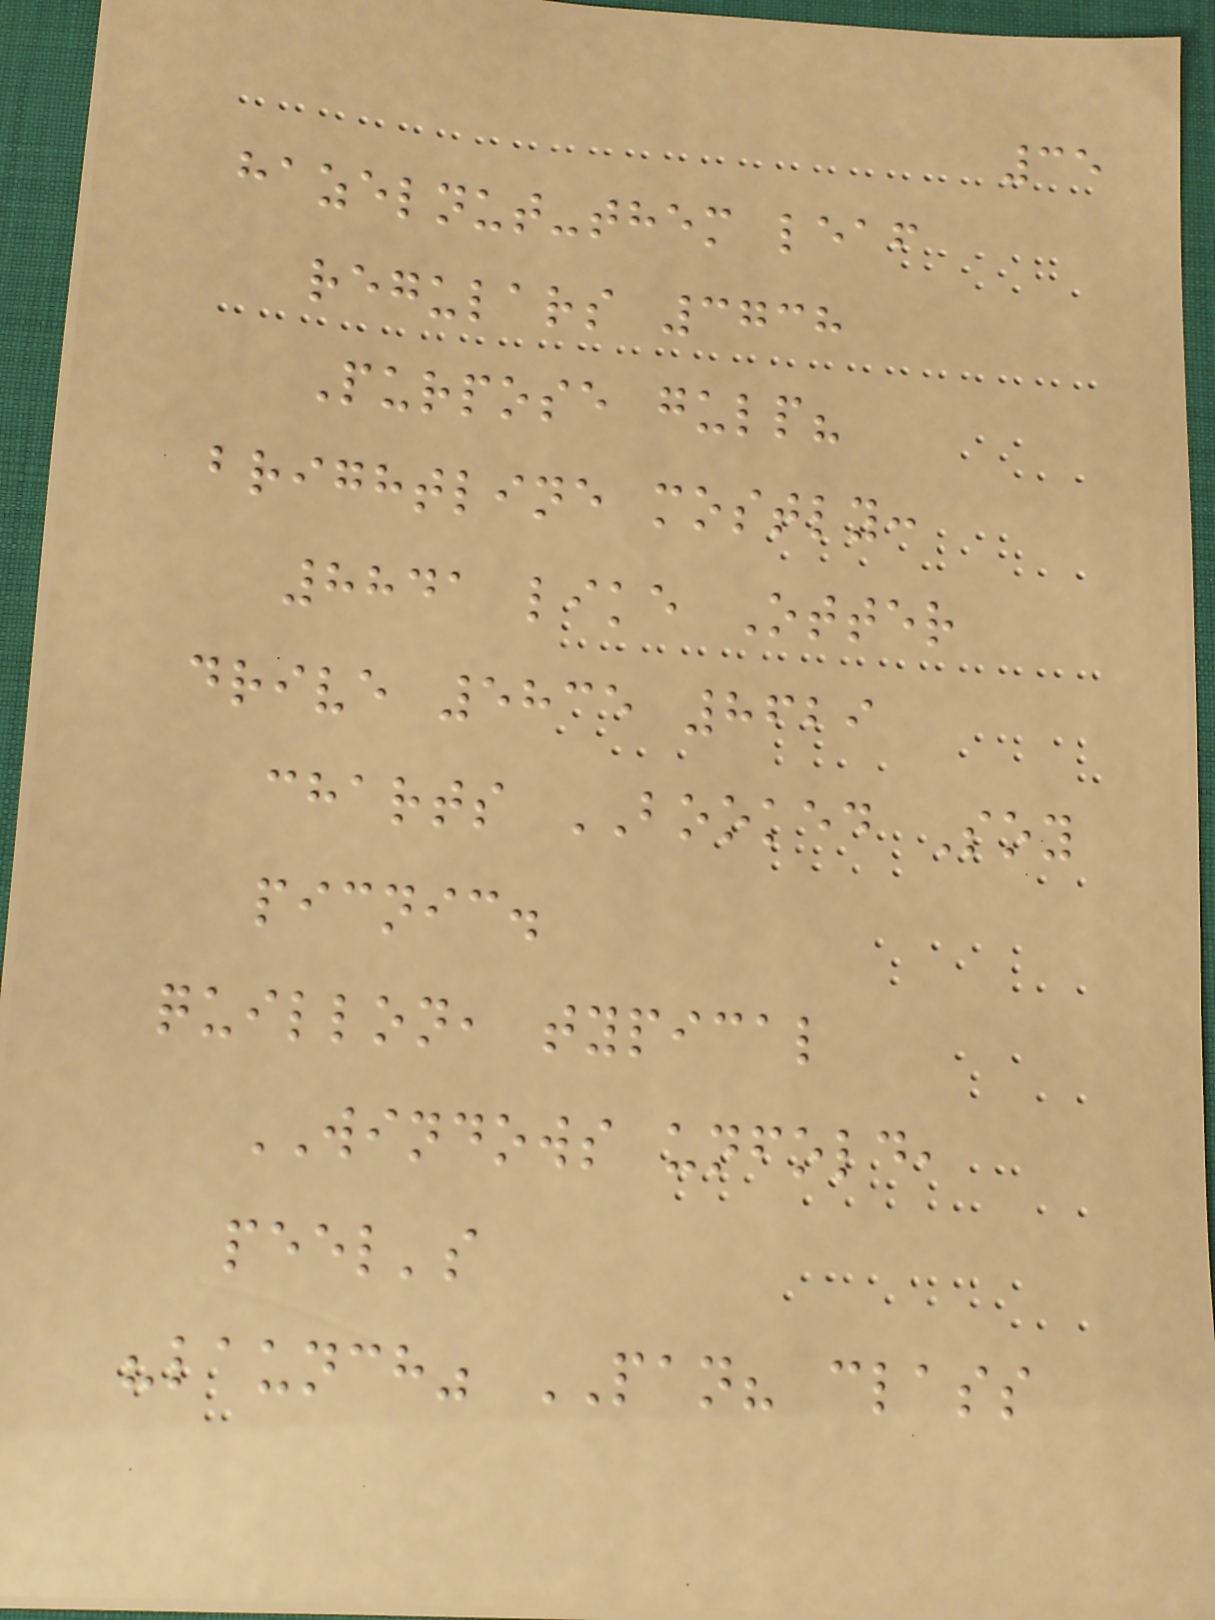35
hazelnut-them leaf
regulars 3738
Purpose gulp?
brightline mostly:
8841 like Otter
drive 5835 8629
charts BOOKED Soy
picnic.
quillon, typical
WINDOWS unfold,
peel's
"launch" PAN? class
